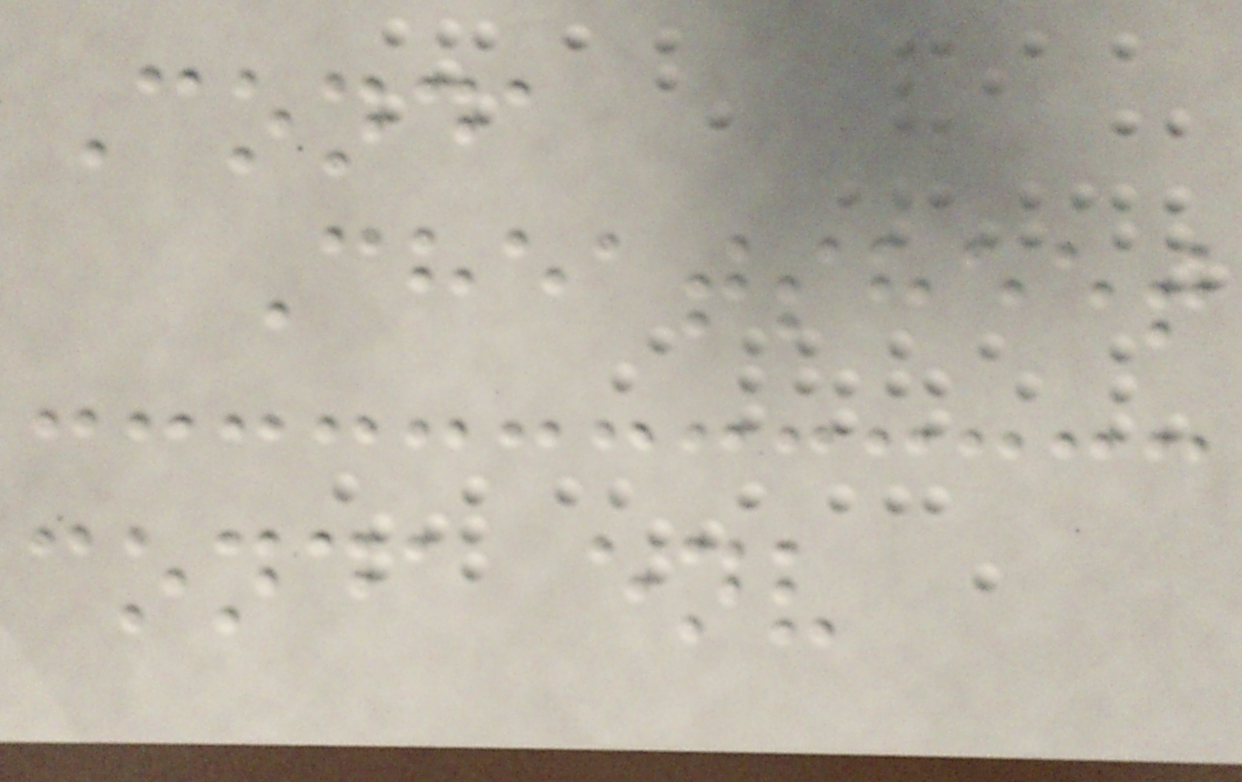Conda
Cheatsheet
conda env
